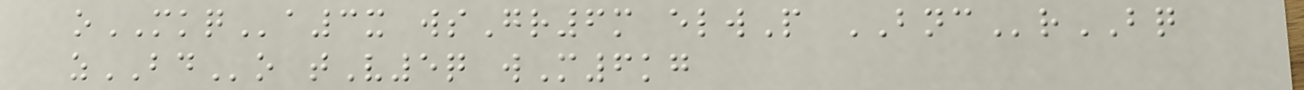oMKQa3x wsGr6m elwP BNCrBQ
zBDo tV5q wM6kg
